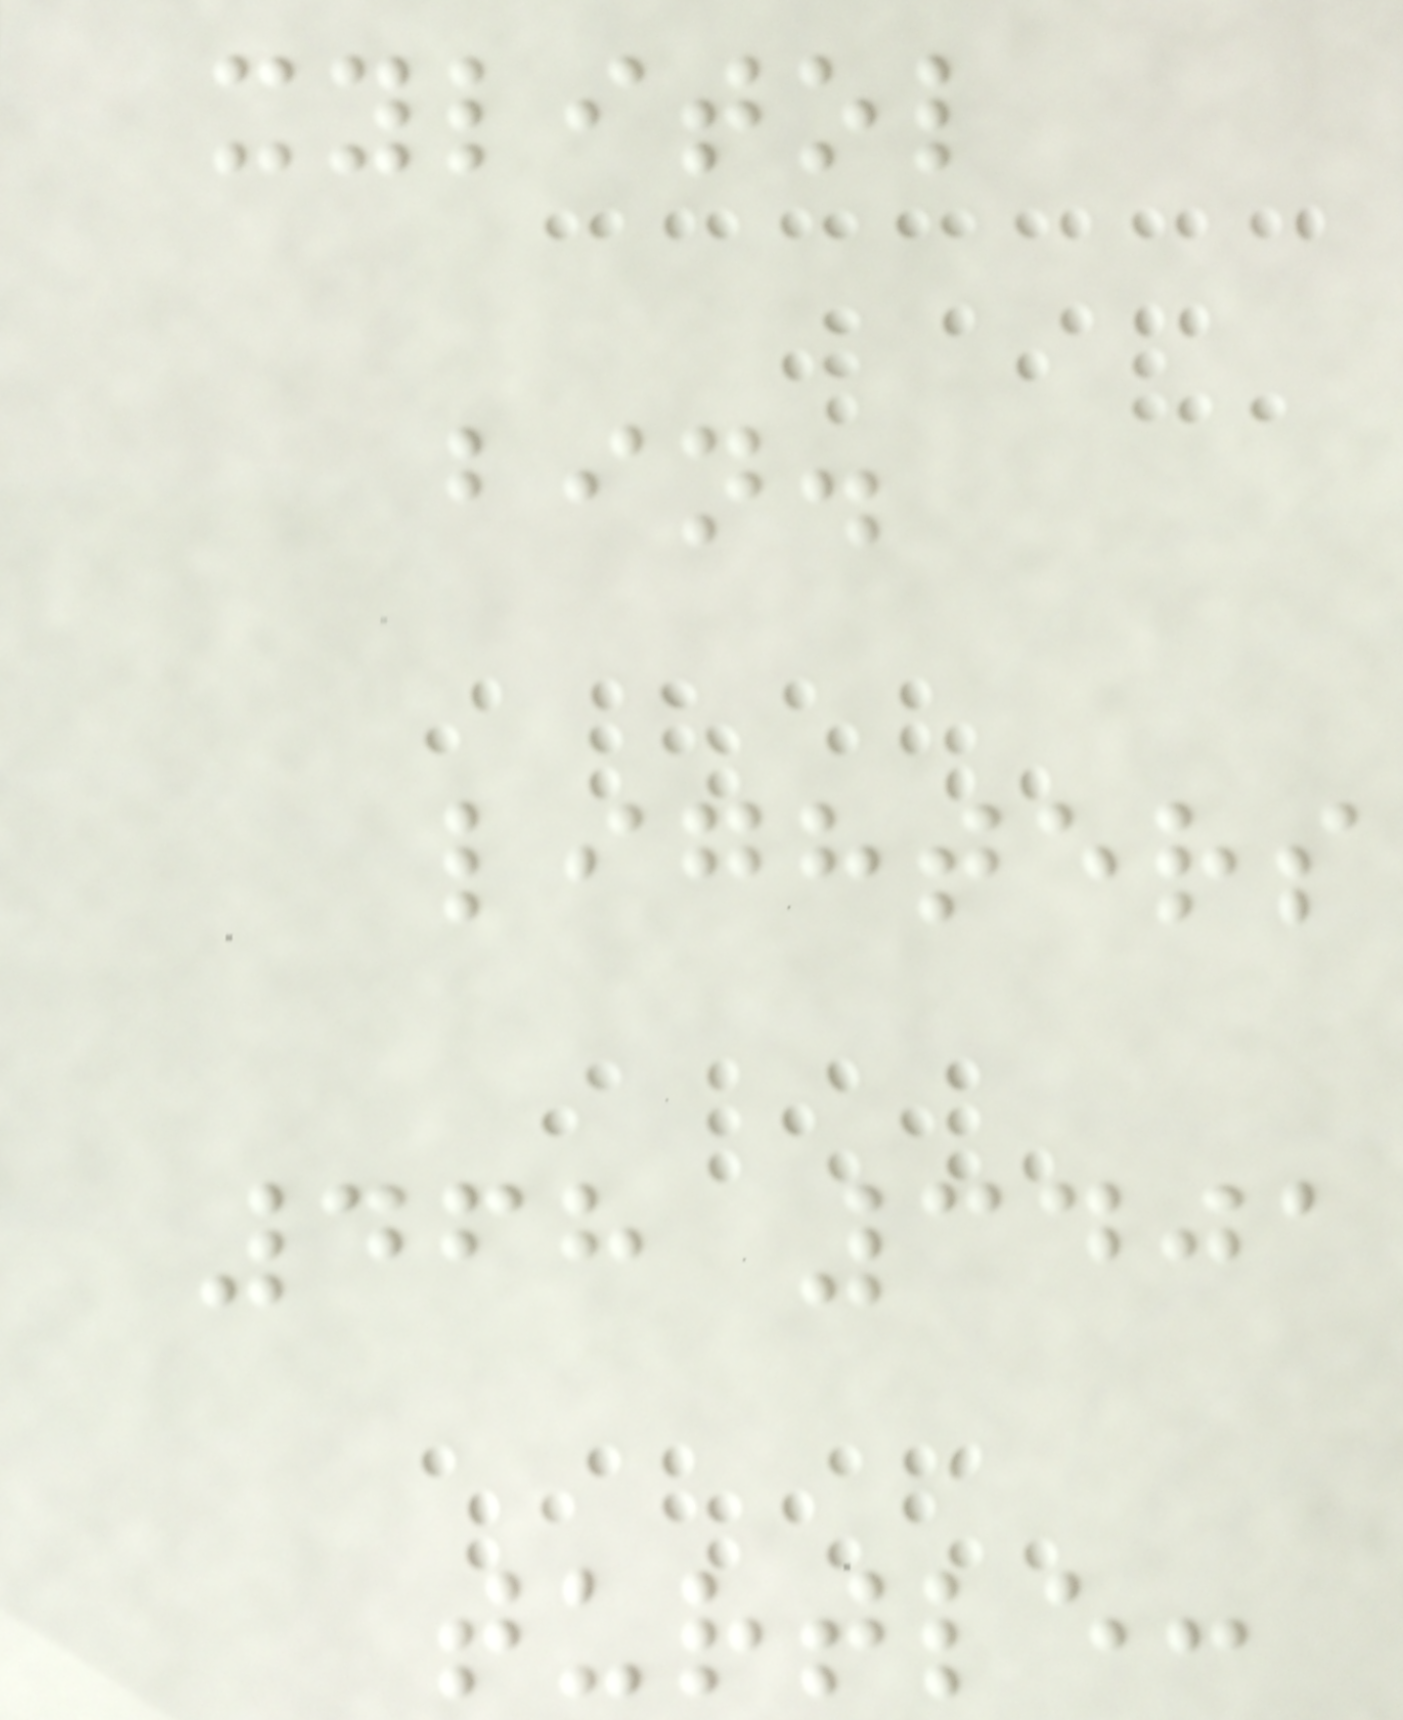xylitol
bin.
lighters
468 3401
turtle:
